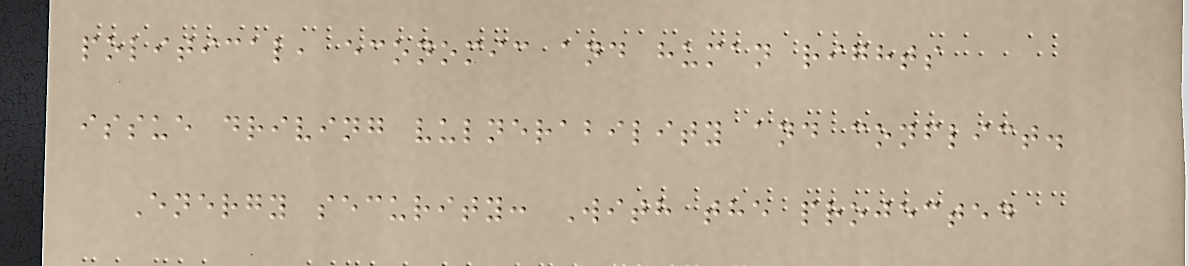political, economic and human rights
issue driving vulnerability and conflict.
Energy security: With the projected
